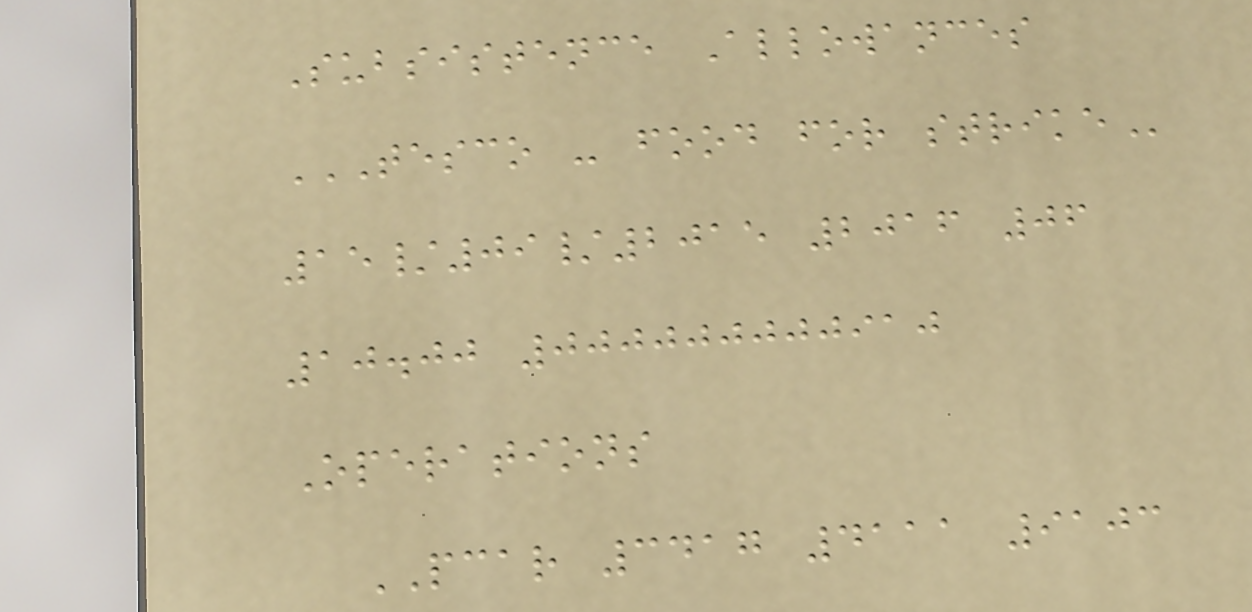Subsistence Allowances
TESCO - FOOD FOR STRIKE
15/09/2015 2016 06
10.00 000000000910
Operations
PCAR 3417 4111 9103
